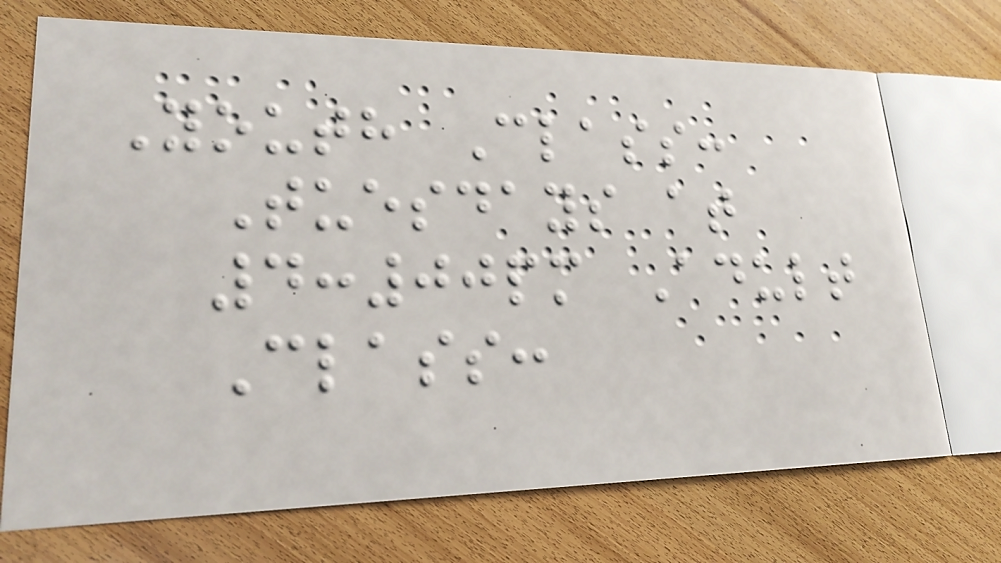Youth Class:
Tuesdays at
4:00pm Adult
Class:
